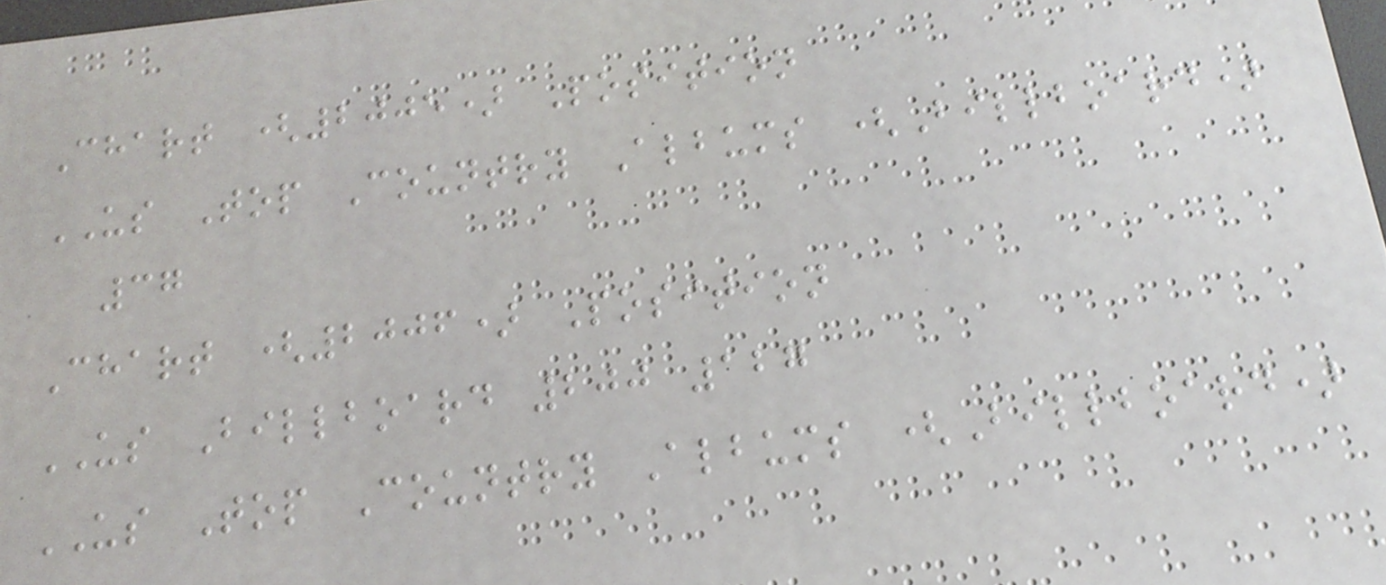Chart (2005) Position
US Top Country Albums (Billboard)
37
Chart (2006) Position
US Billboard 200 127
US Top Country Albums (Billboard)
